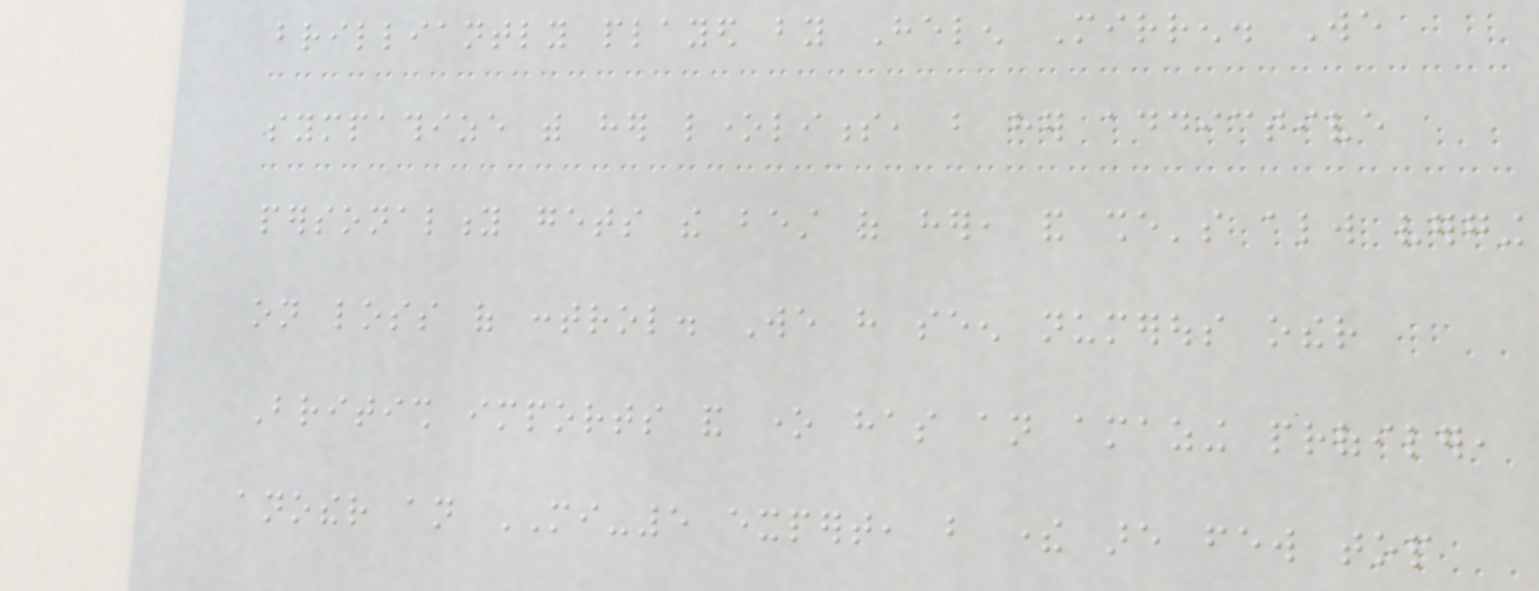brilliantly played by Helen Mirren. We
sympathize with her loneliness, but her addictive
personality gets the best of her, and she's always verging
on loss of control. We have seen numerous other
British imports and one has an amazing profiler,
another an MI-5 expert, but there are few top
